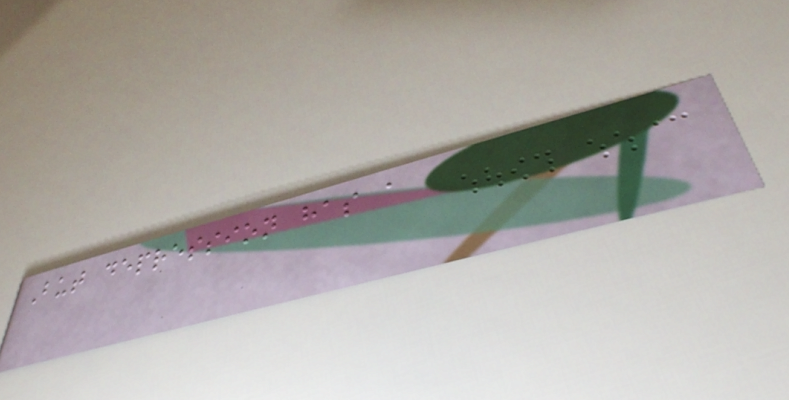But depression has a
